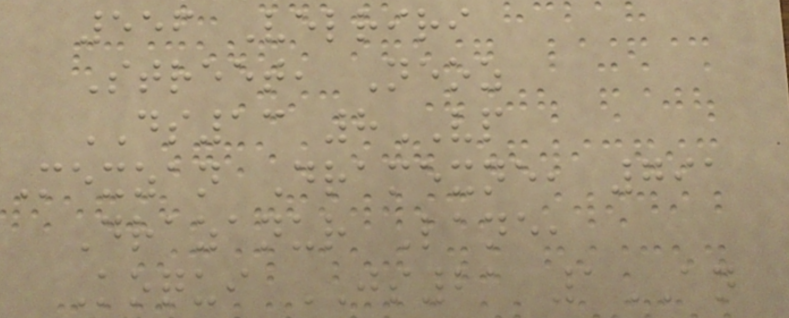556 Velriri
Street, Neoz
DS13 8VP
Mexzan Dramexne, 791
Drazanur Lane,
Koqui JS21 1AN
